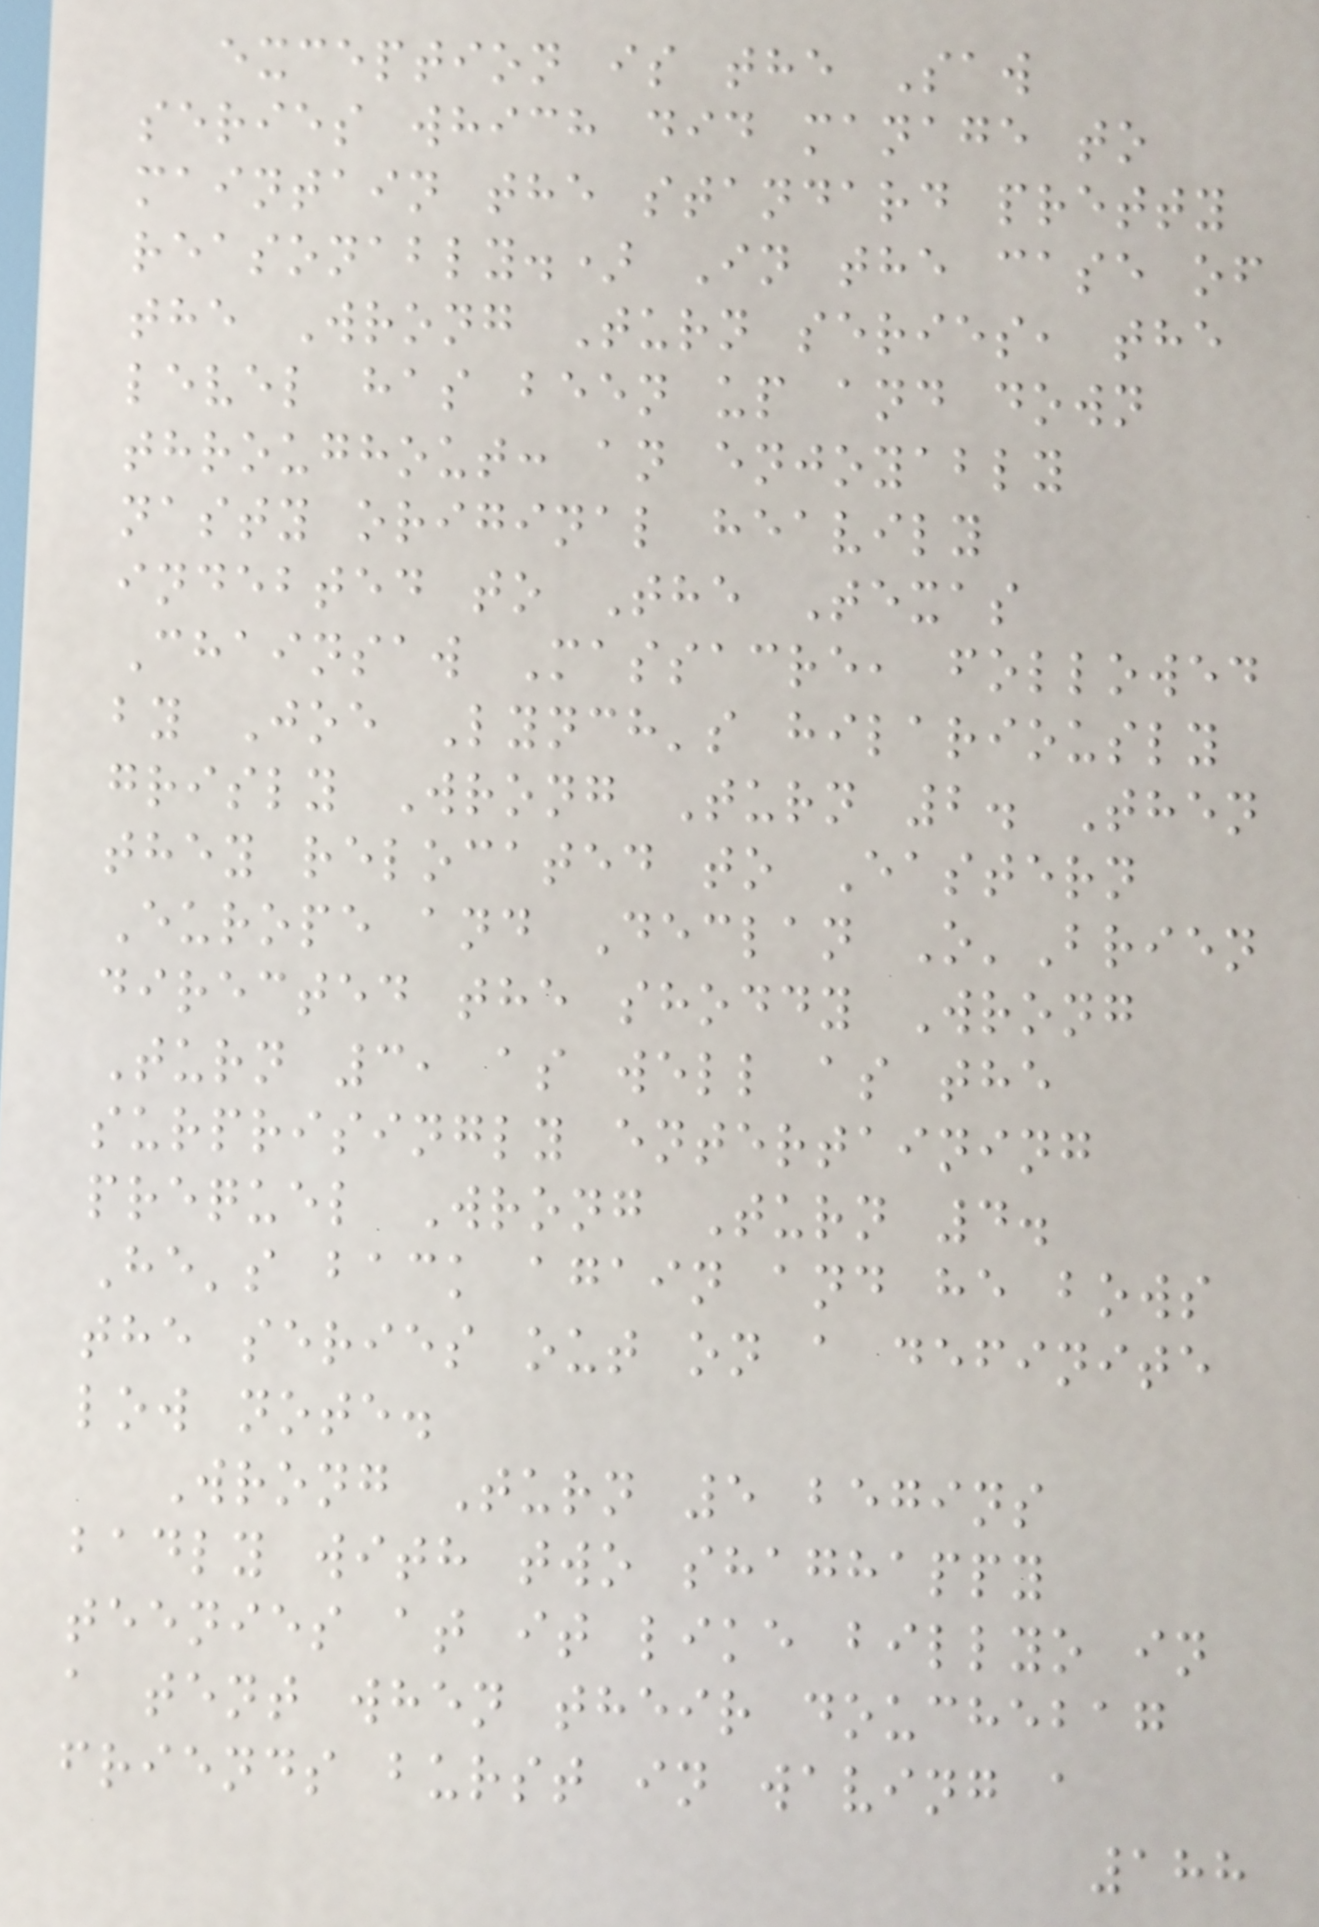exception is the Saw
series which did manage to
maintain the standard pretty
reasonably.) In the case of
the Wrong Turn series, the
level has been up and down
throughout: an enjoyably
nasty original heavily
indebted to The Texas
Chainsaw Massacre, followed
by Joe Lynch's hilariously
grisly Wrong Turn 2. Then
they relocated to Eastern
Europe and Declan O'Brien
directed the shoddy Wrong
Turn 3, as well as the
surprisingly entertaining
prequel Wrong Turn 4.
He's back again and he bows
the series out on a definite
low note.
Wrong Turn 5 begins
badly with two shaghappy
teenies at it like billyo in
a tent when their douchebag
friends burst in waving a
188
